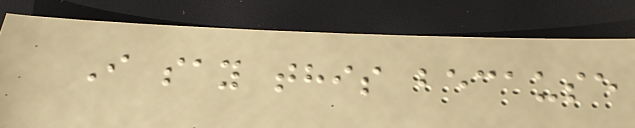I say this because
